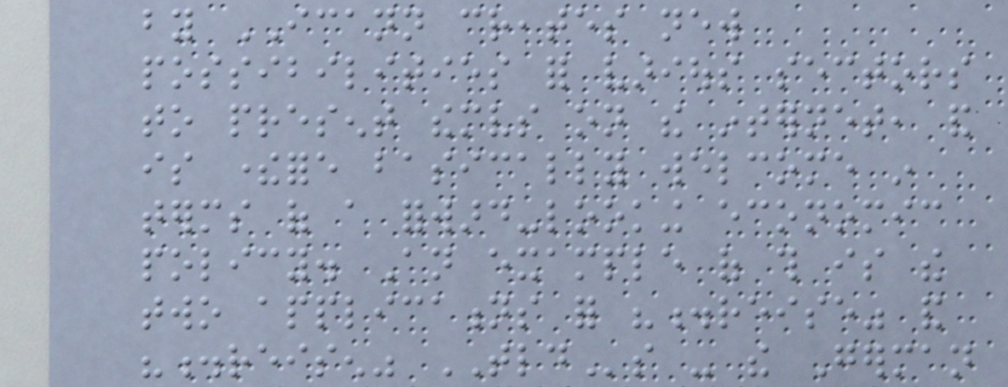by ICANN creates new
possibilities for various sectors
to present themselves on the internet, and
is therefore basically welcome in
terms of a forward-looking economic
policy. An example of this is the
two applications for ".reise" and
".reisen" TLDs - the German
